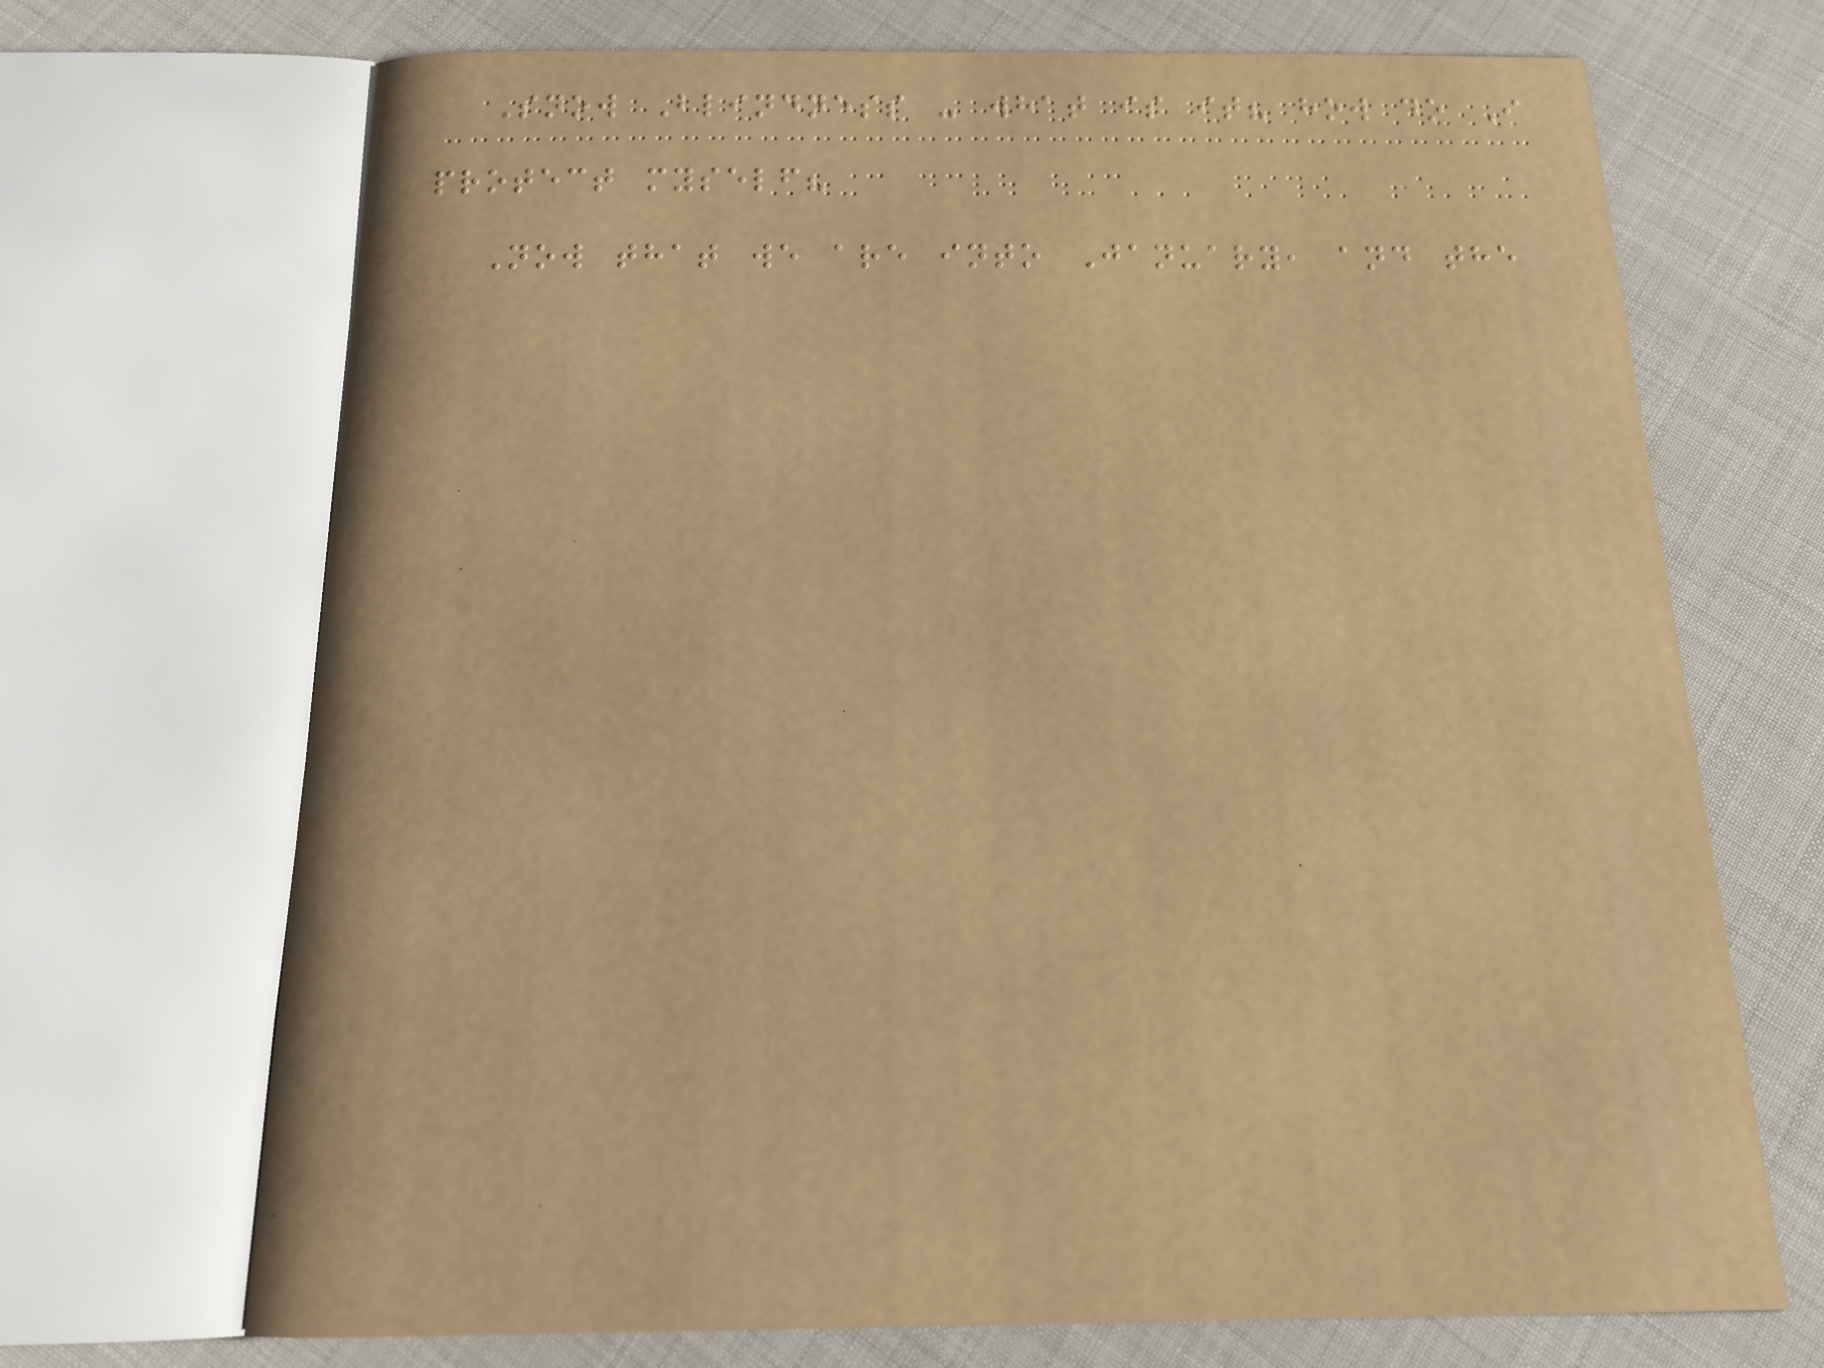Snow Blindness - what is it? how do I
protect myself?
Now that we are into January, and the
